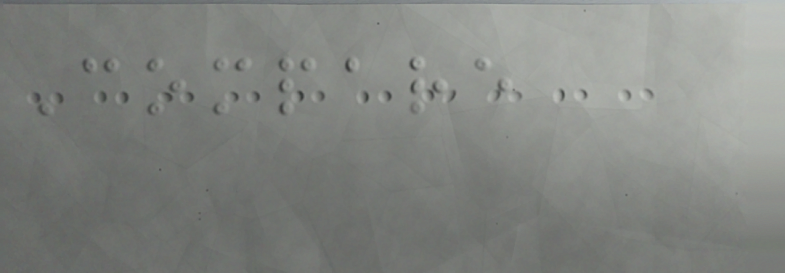Compare
